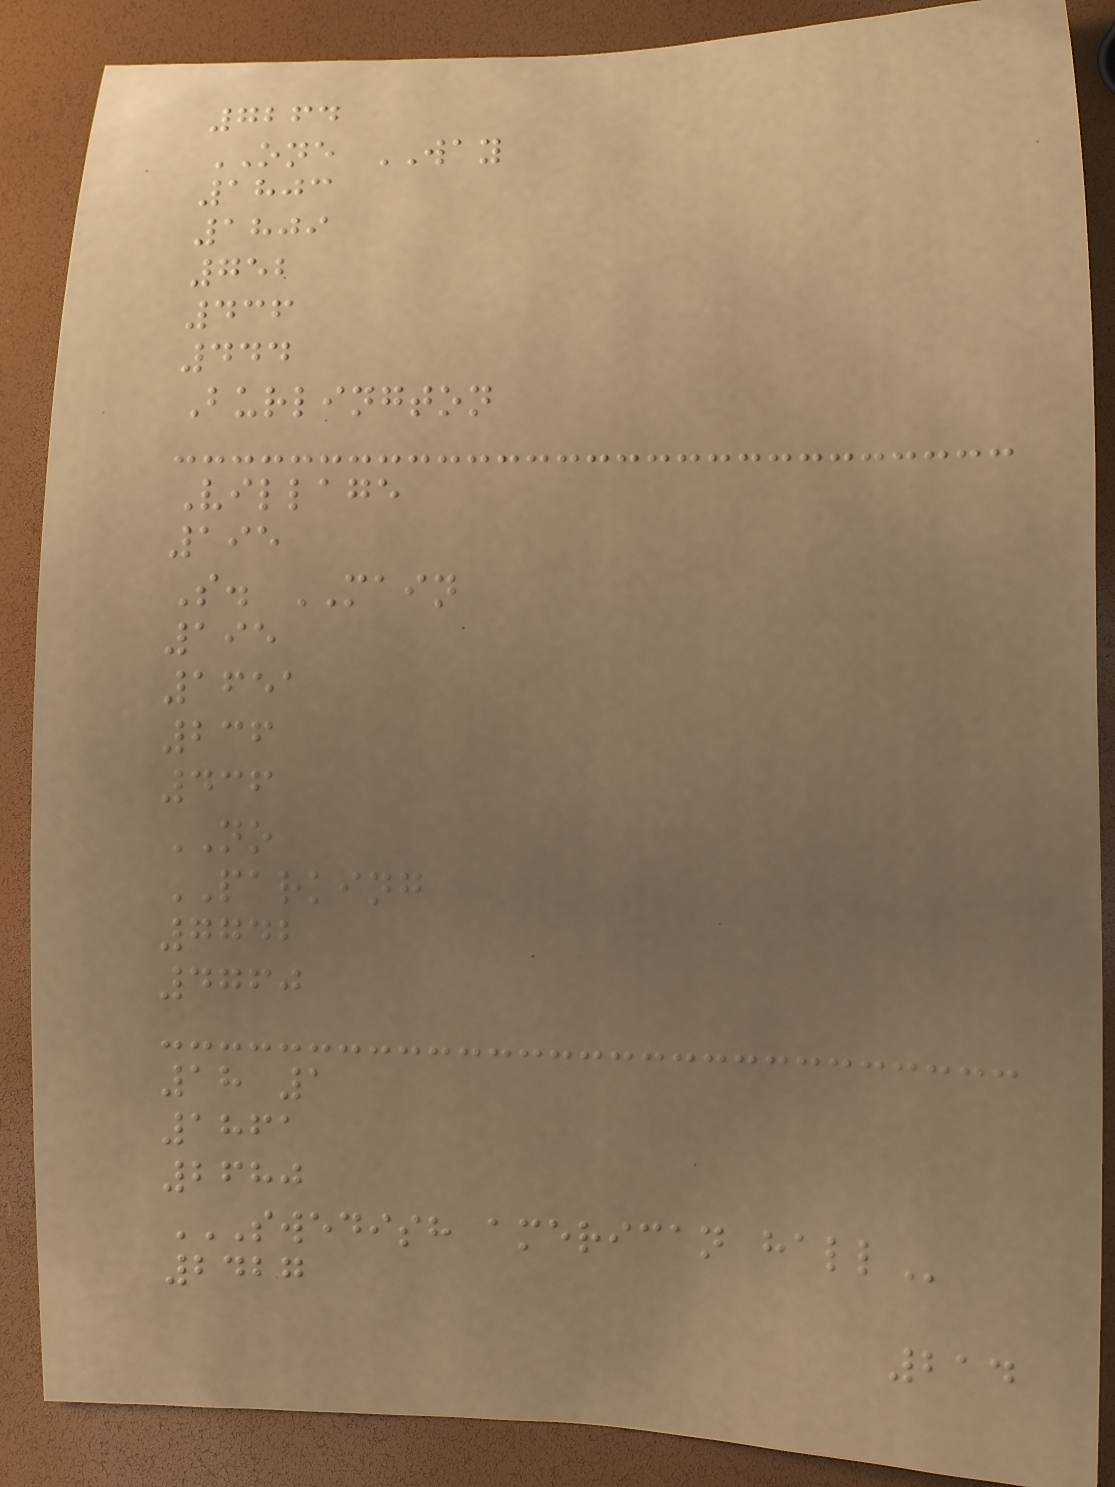7264
ONE WAY
1803
1809
752
436
444
Burlington
Village
195
S. MAIN
195
1651
236
436
NO
PARKING
7742
4760
18 1
1861
2680
SWEDISH AMERICAN HALL
2427
214
